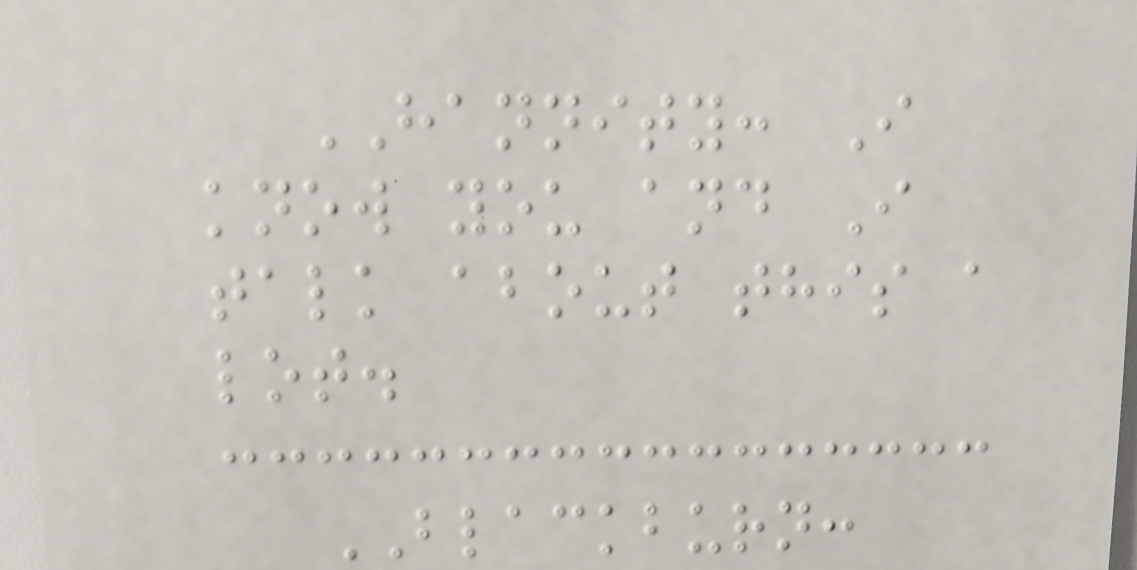HANNITY: I
know you and I
talk about this a
lot.
BLACKBURN:
